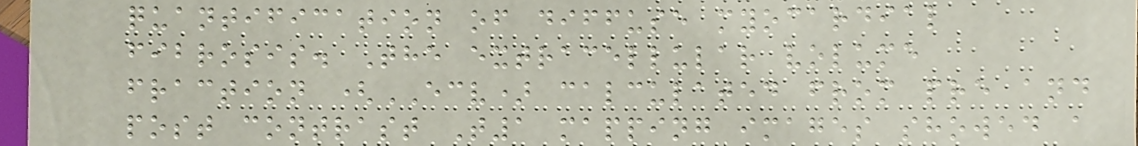quantification of diffuse myocardial
fibrosis. The extracellular volume
fraction (ECV) calculated from pre and
post contrast T1 mapping images showed a
